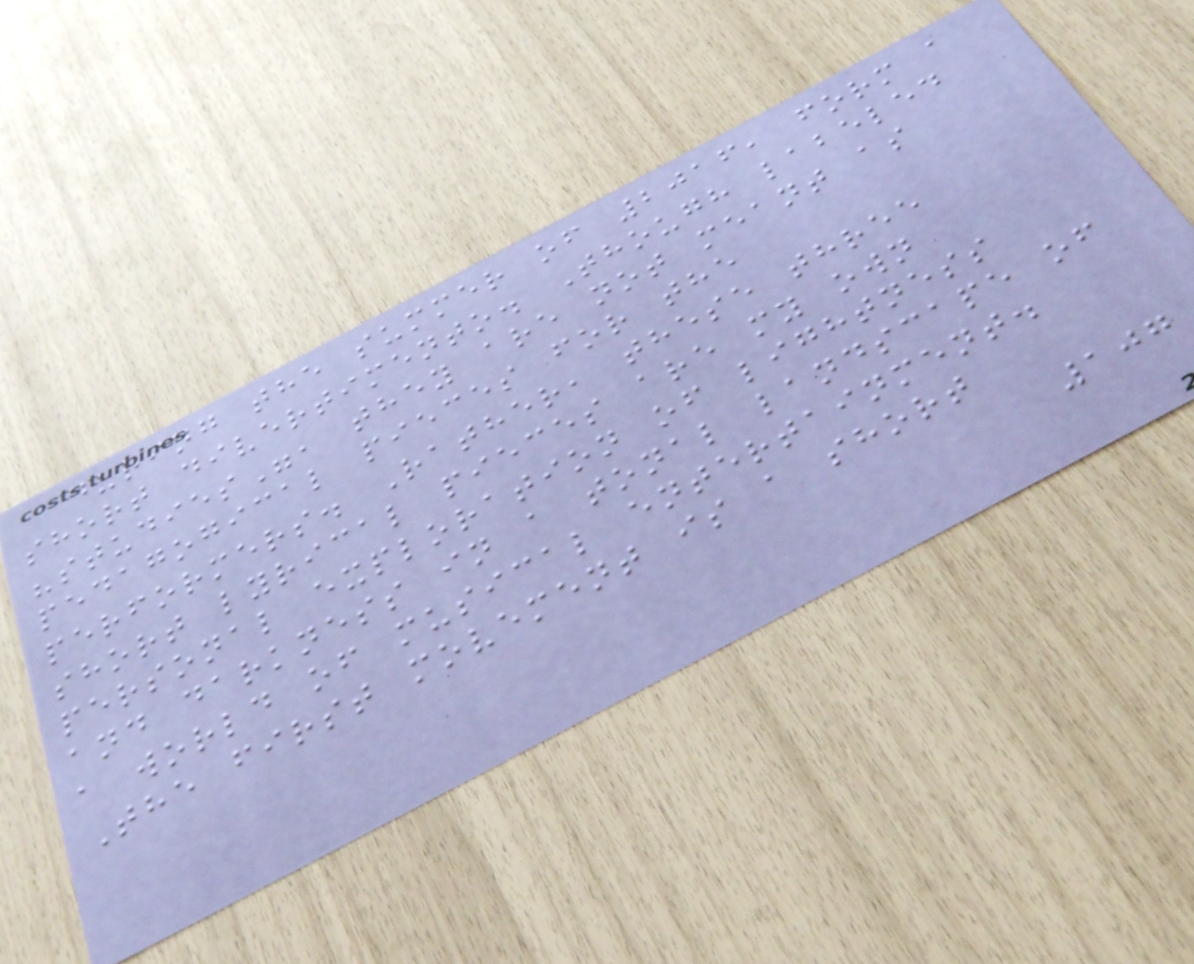during the summer of 2016, form a
short divertimento. Though labeled
"studies", they are not meant as
pedagogical pieces for the
performers. Rather, these three
short lyrical pieces are my own
personal exploration of lightness
and darkness in a tonal landscape of
a world of musical entertainment.
The first movement is a short
107
